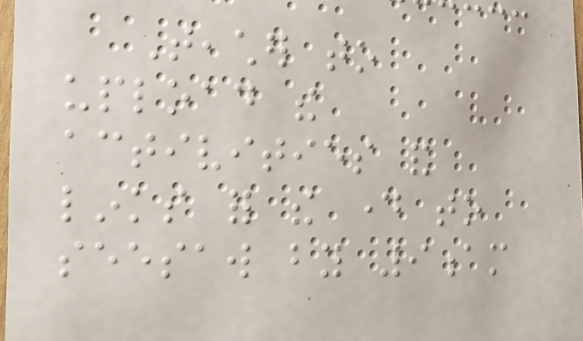Teacher to
upload the
activities and
links for the day to
seesaw by 9am
